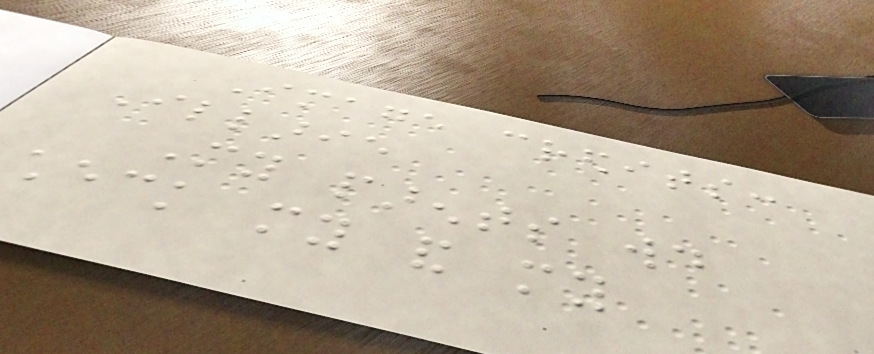Image credits:
Illarie
My parents would
check my and my
